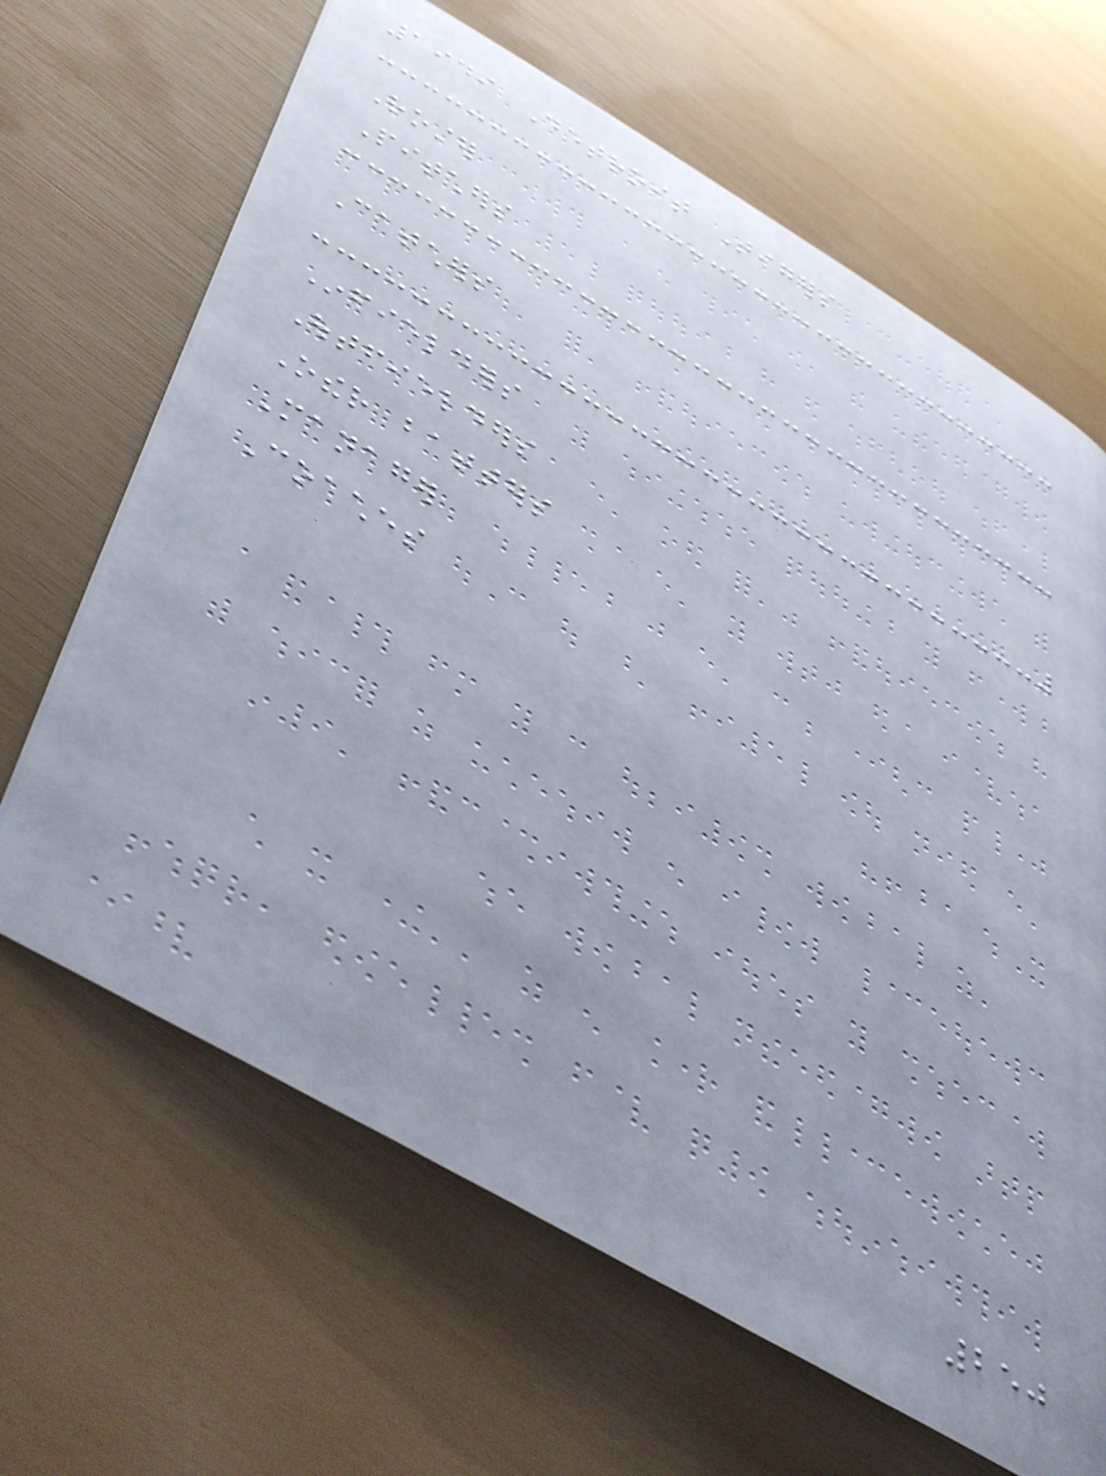1949 Detroit Tigers
Roster
Pitchers
Catchers
Infielders
Outfielders
Other batters
Manager
Coaches
250
